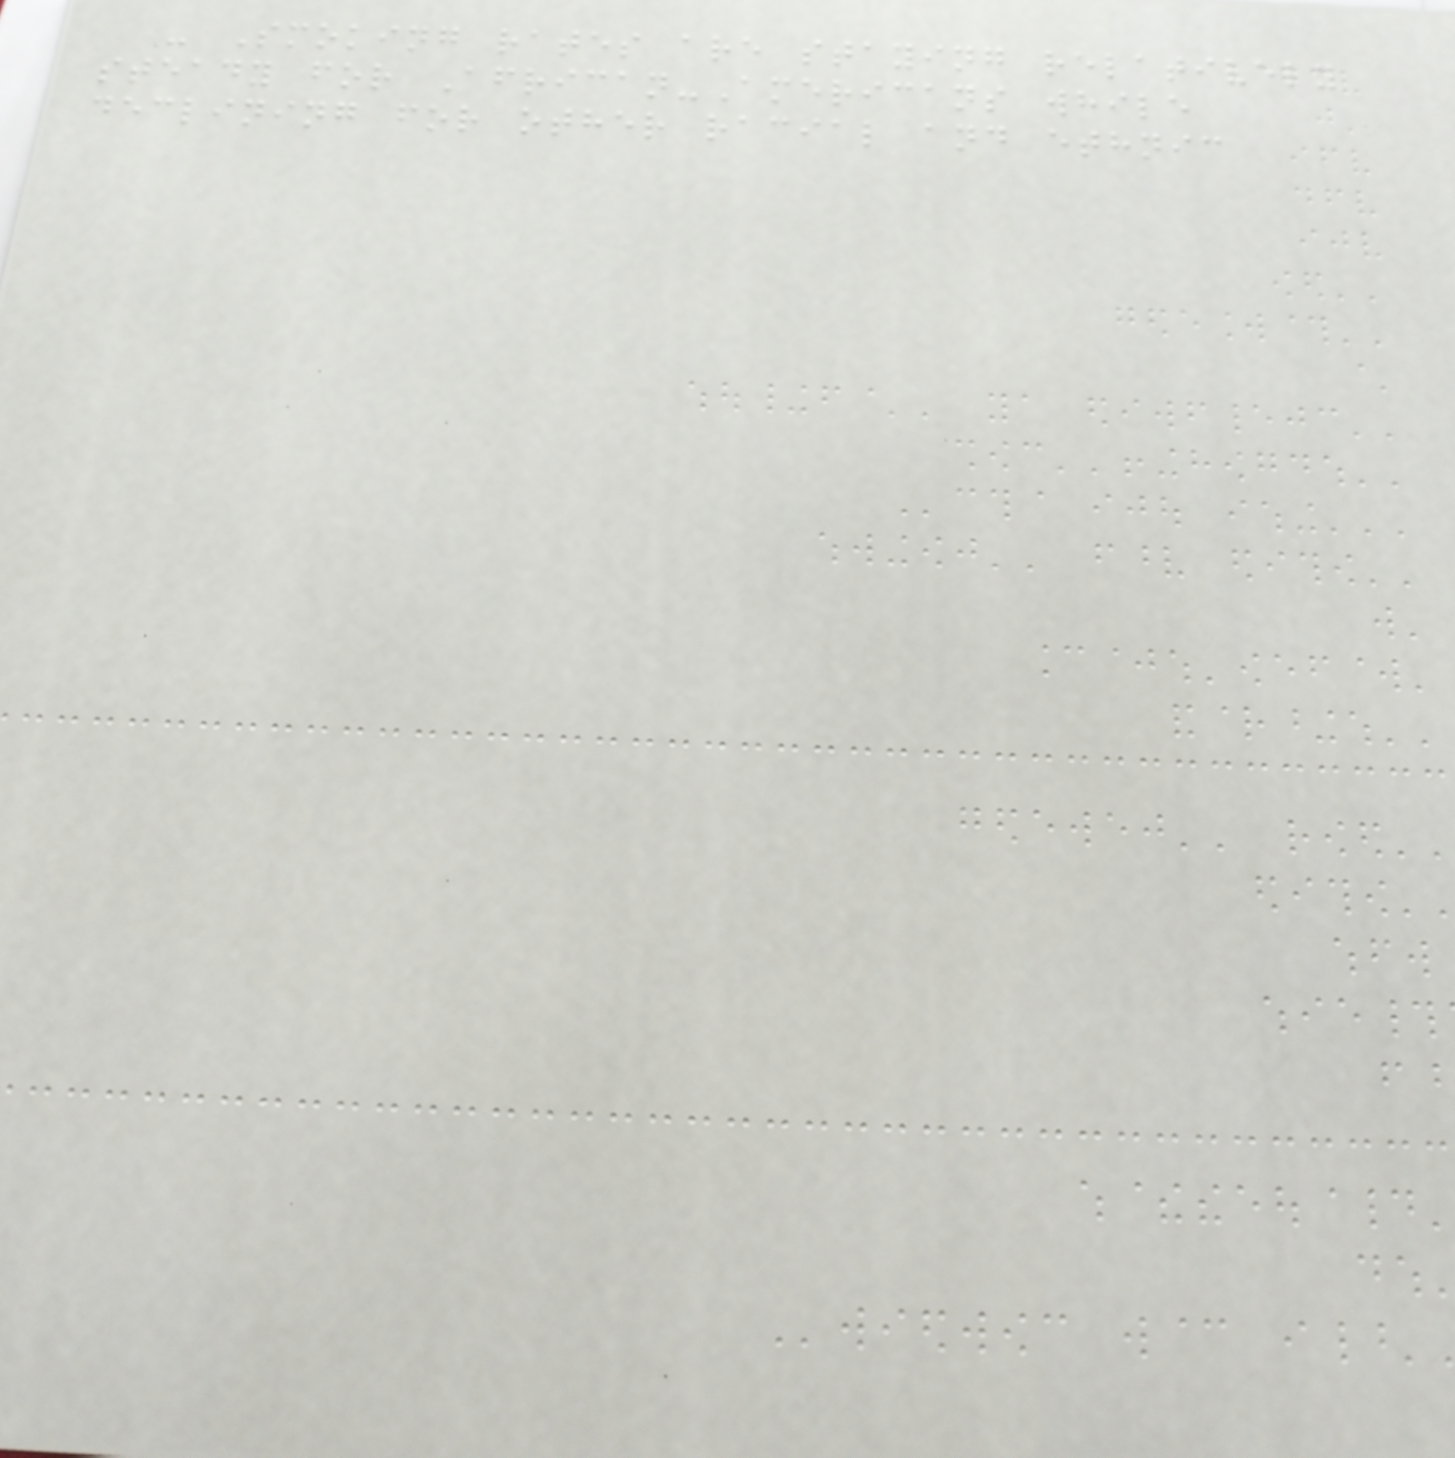- Smoking rates are staying relatively
steady for African-Americans while
declining for other racial and ethnic
